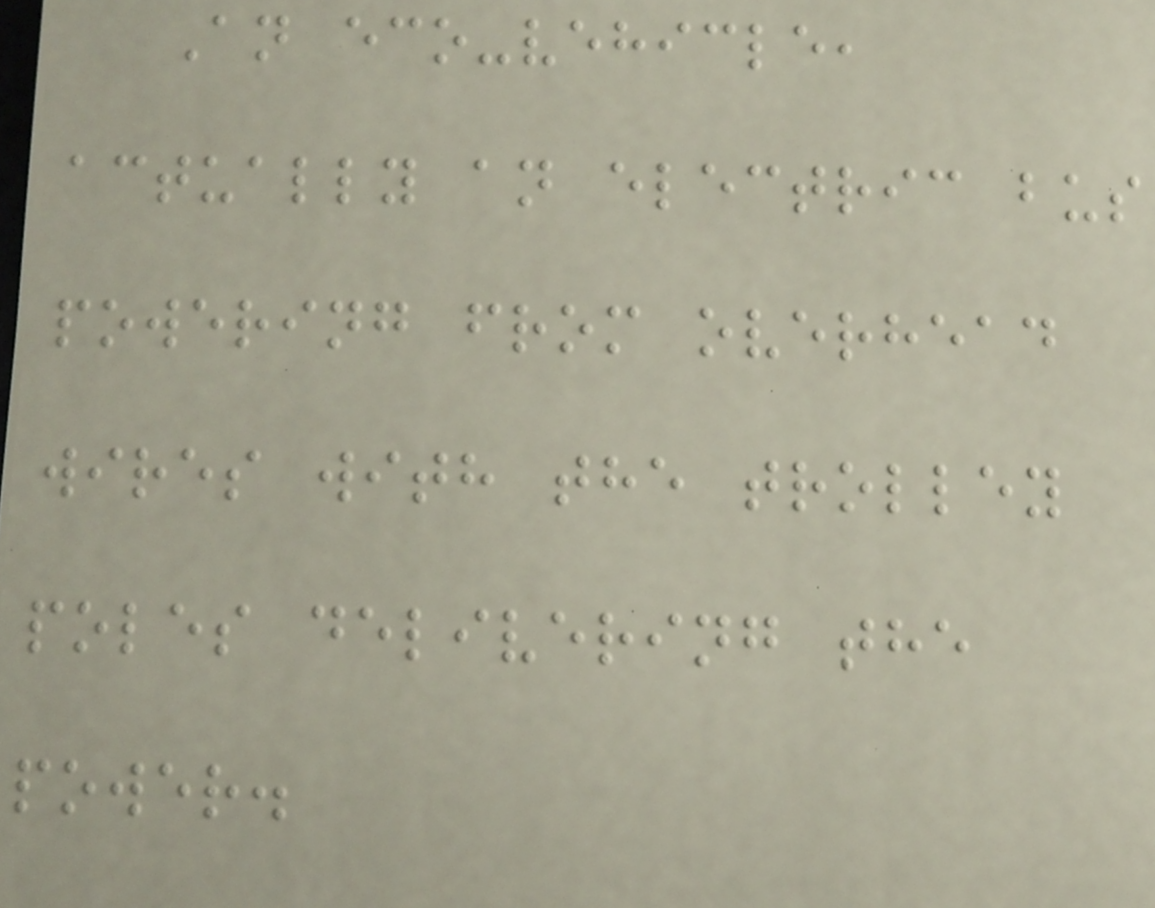An eco-vehicle,
actually an electric bus
powering from overhead
wires with the trolley
poles delivering the
power.
